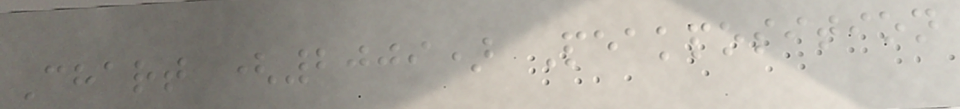Chart (2009) Peakposition
